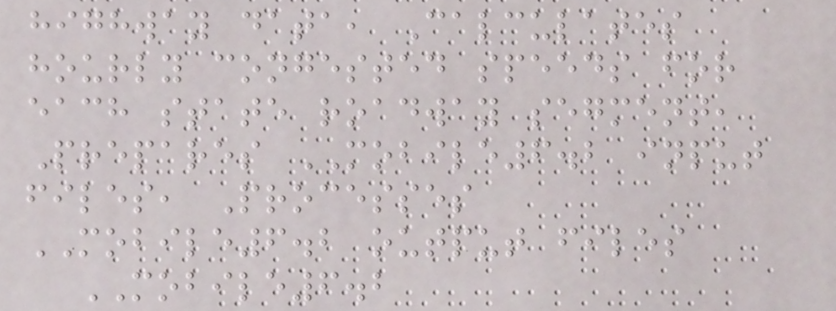highway data, Calculates
hourly congested speeds for
each state roadway segment,
Prepares MOBILE6.2 input
files, Processes
MOBILE6.2 output files
MOBILE6.2
